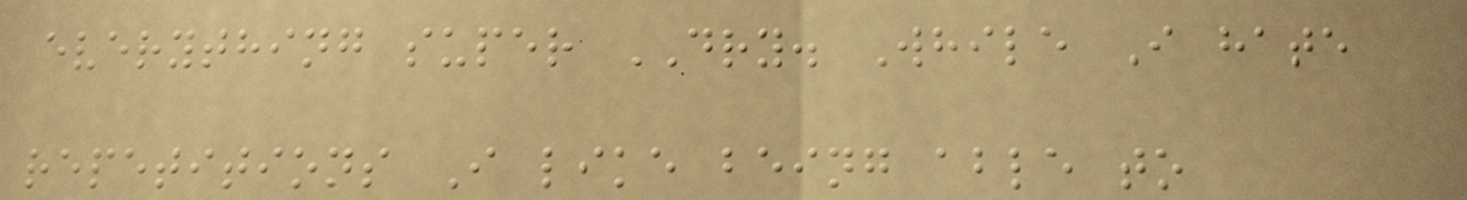everything super DRY. While I hate
repetitions I like being able to
